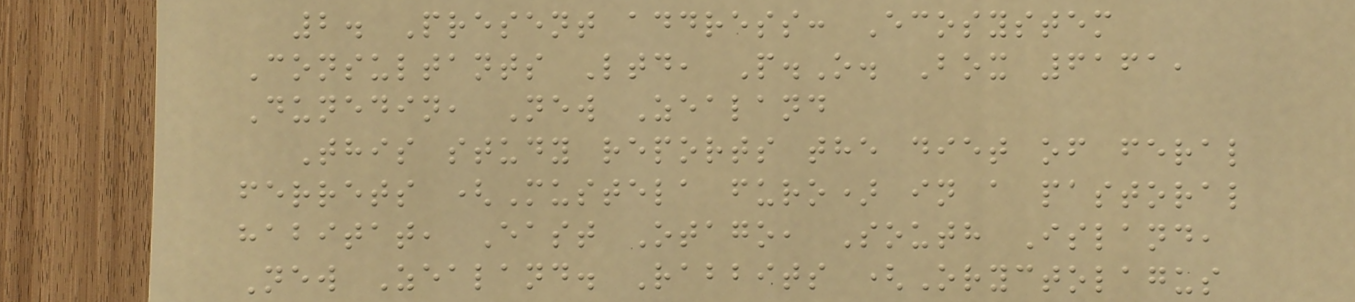2. Present address: Ecosystem
Consultants Ltd, P.O. Box 6161,
Dunedin, New Zealand
This study reports the diet of feral
ferrets (Mustela furo) in a pastoral
habitat, East Otago, South Island,
New Zealand. Rabbits (Oryctolagus
